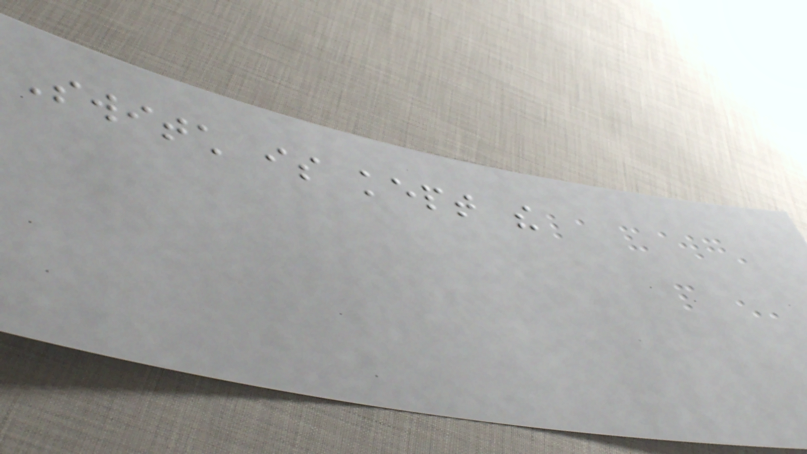Switch is kept the
